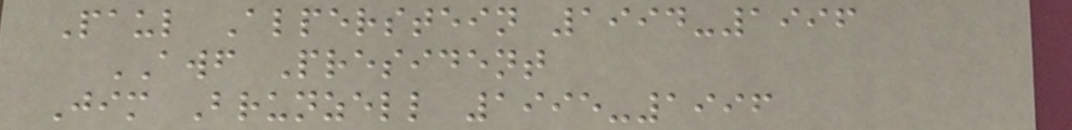Paul Alperstein 1994-1996
AWF President
Jim Brunzell 1995-1996
